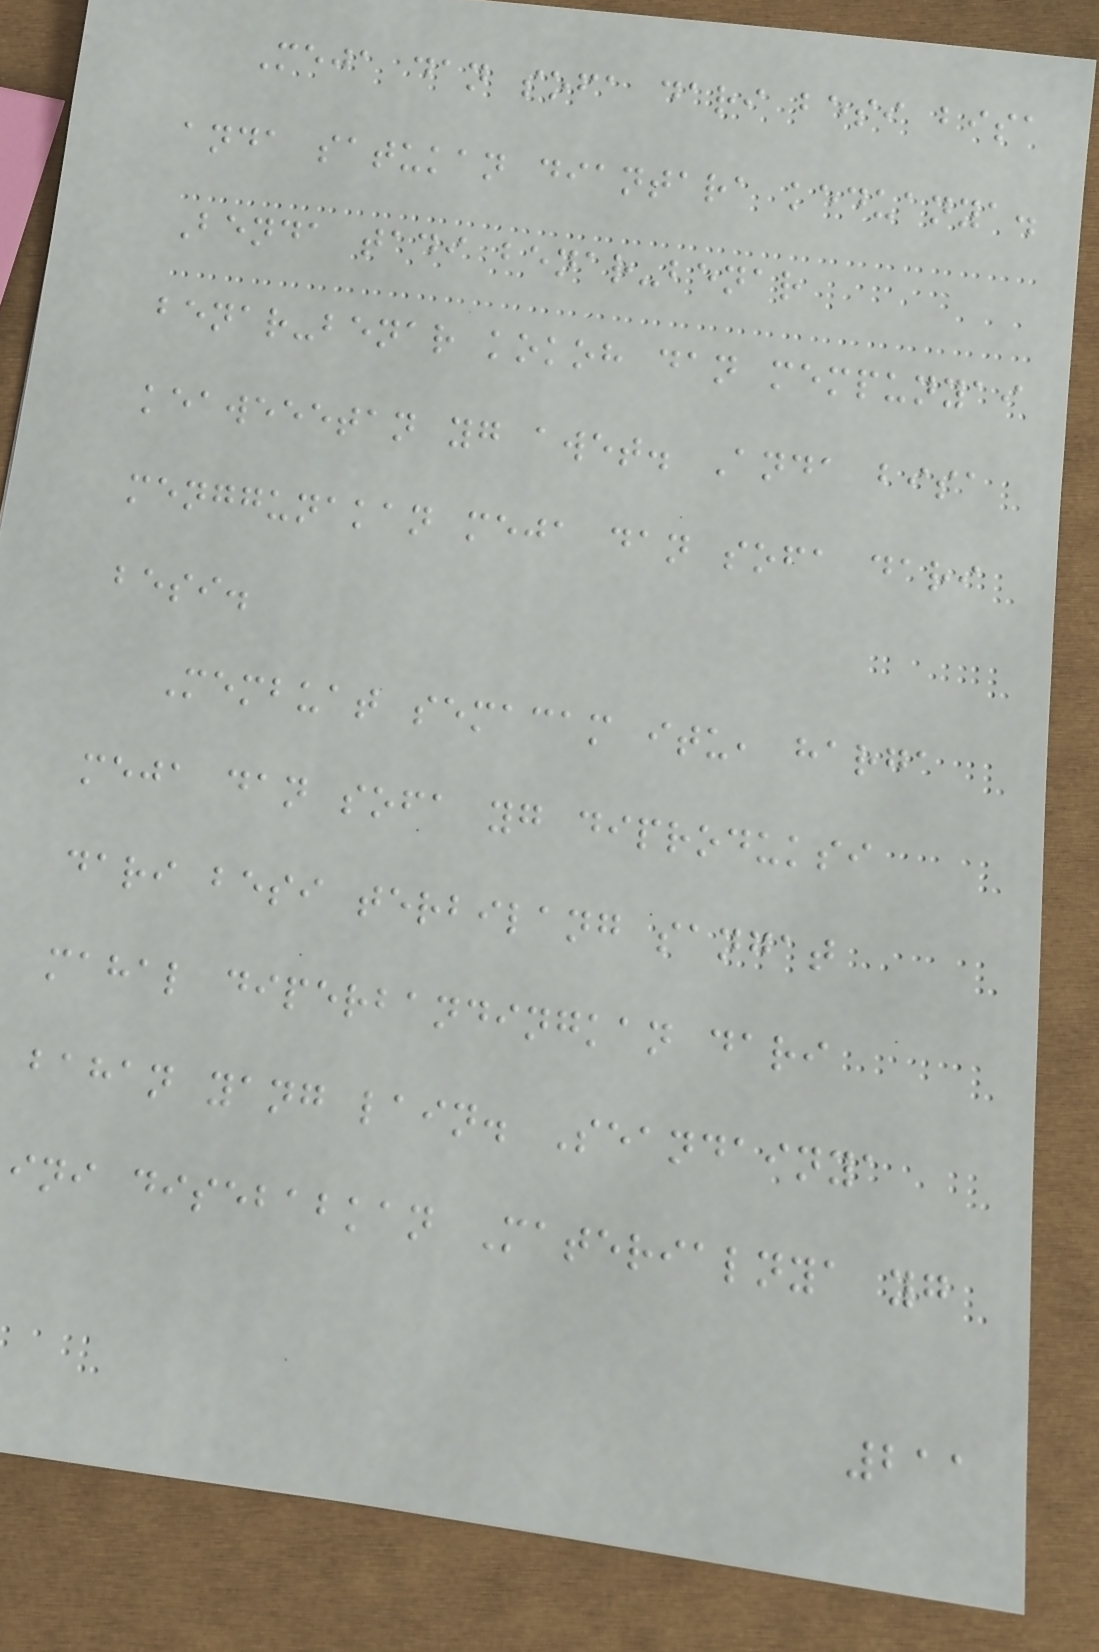Meja dan sofa dari besi bisa
anda satukan diantara keduanya.
Benda tadi benar-benar
benar-benar kokoh dan mempunyai
keaweeetan yg awet. Anda bisa
menggunakan meja dan sofa dari
besi.
Membuat semacam itu, harga
meja dan sofa yg diproduksi
dari besi terbilang sangat
mahal diperbandingkan dari
bahan yang lain. Seandainya
ini disebabkan Materialnya yg
211
